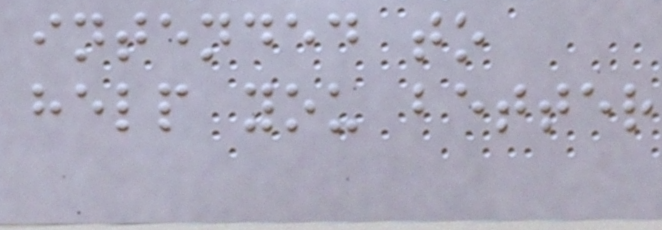intended to
help you better
